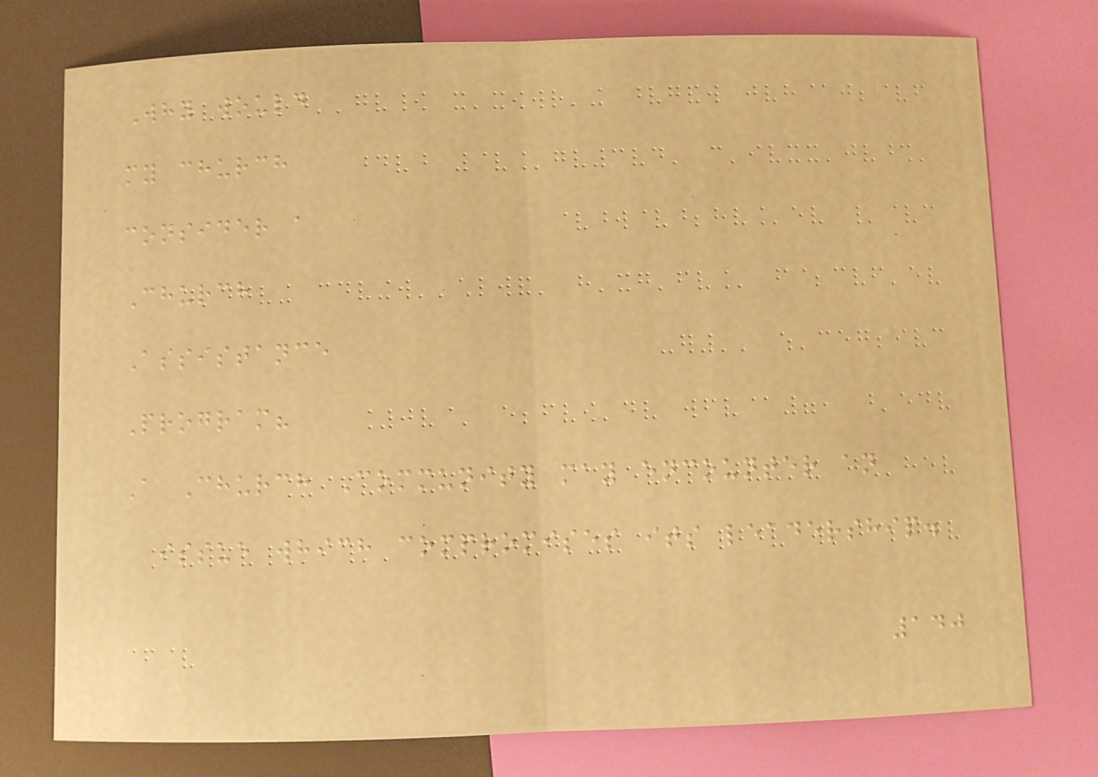Why would
my church
consider a
Church
Assistance
Program?
A Church Community may encounter an
issue which compromises its leadership.
140
